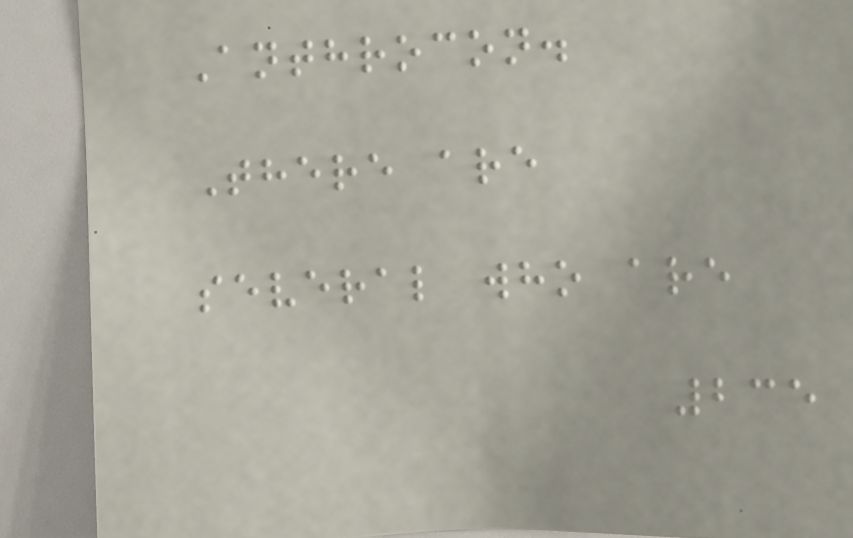Anthrocon.
There are
several who are
235
